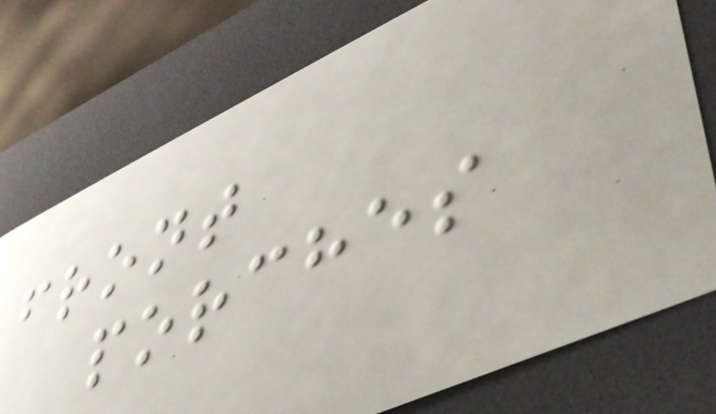front
porches
